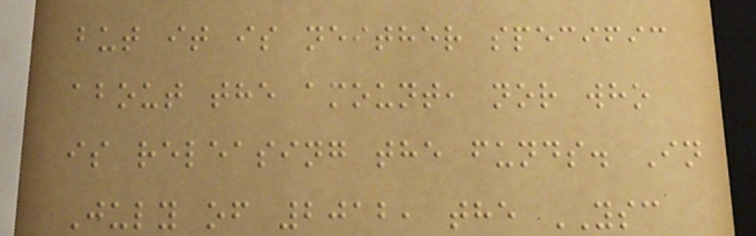but it is neither specific
about the amount, nor who
is releasing the funds. In
July of 2012, the YSC
